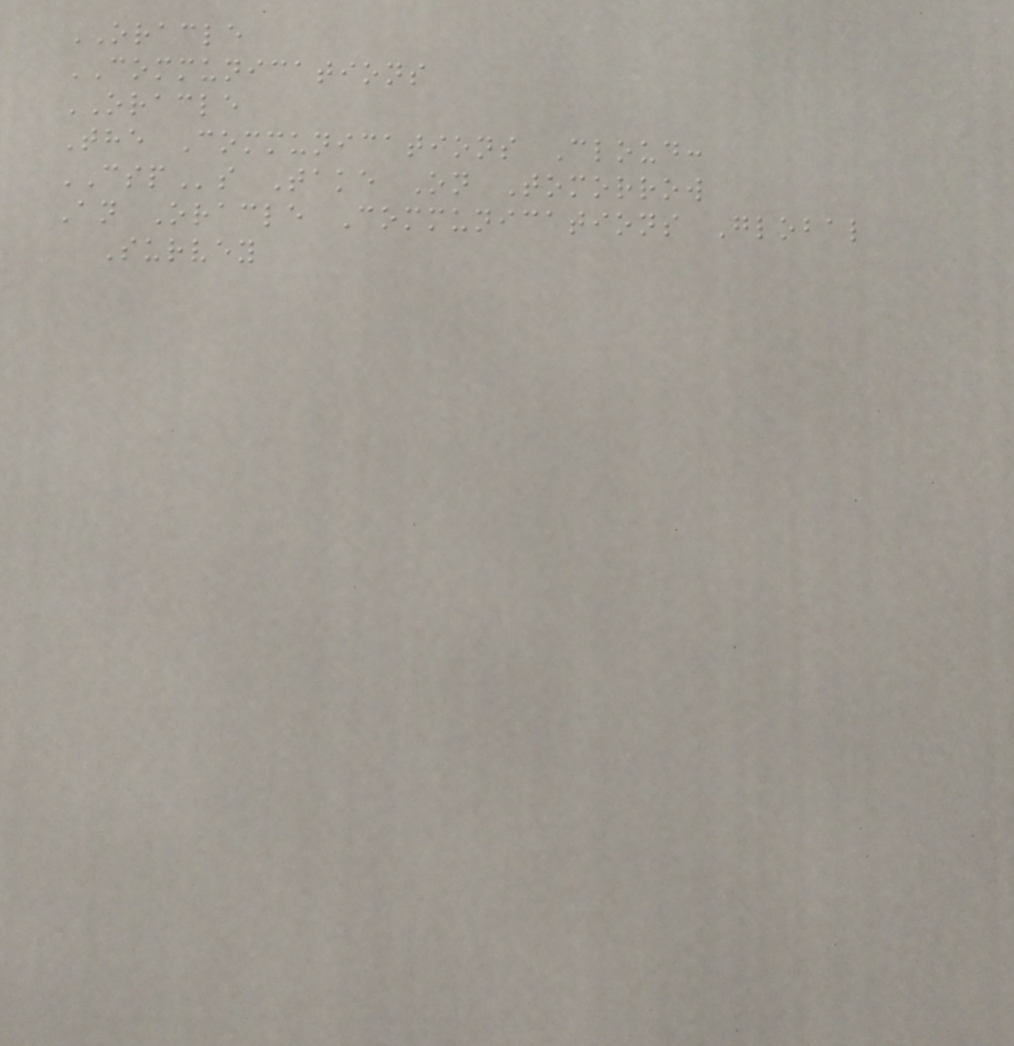ORACLE
COMMUNICATIONS
ORACLE
The Communications Cloud:
CSPs Take On Tomorrow
An Oracle Communications Global
Survey
